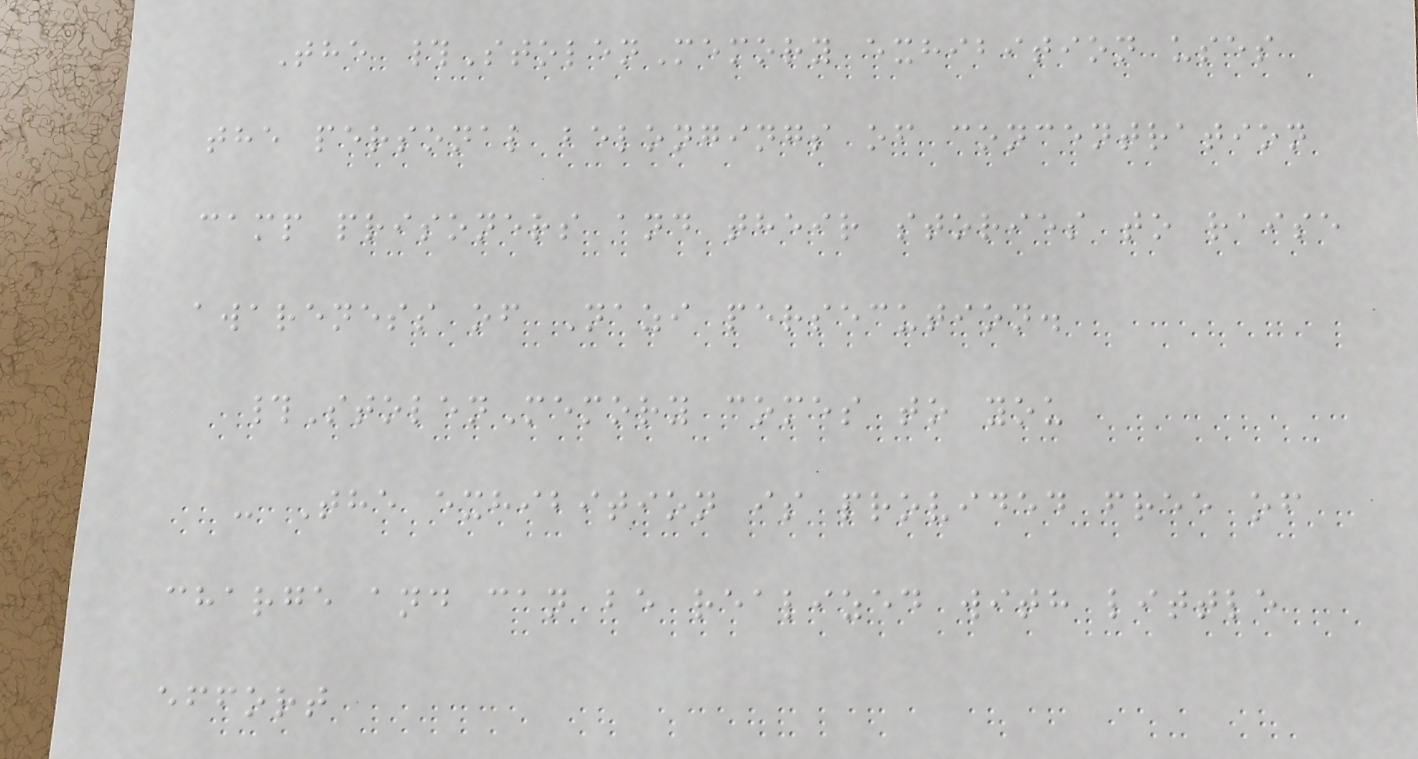The #StolenMemory exhibition uses
the personal belongings of concentration
camp prisoners and their stories to raise
awareness of Nazi persecution.
#StolenMemory comes to you
- The exhibition is provided free of
charge and can be realized with little
effort
